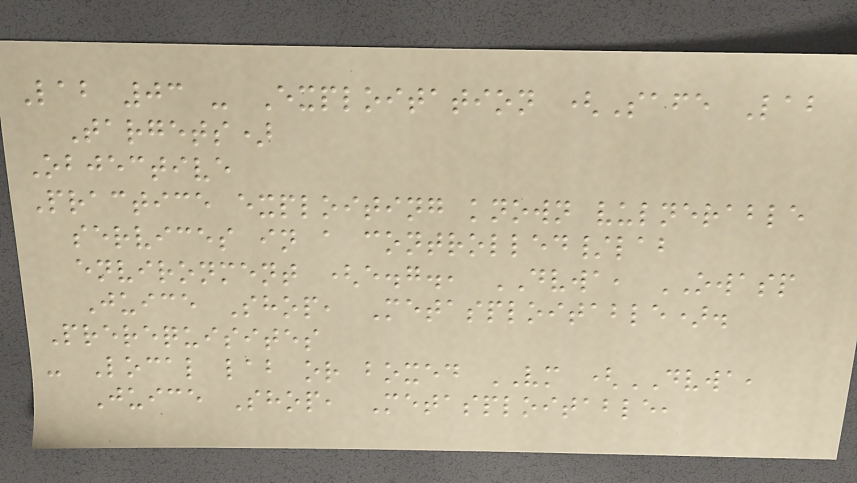Lab 03 - Exploitation (Safe Lab
Targets)
Objective
Practice exploiting known vulnerable
services in a controlled/lab
environment (e.g., DVWA, OWASP
Juice Shop, Metasploitable).
Prerequisites
- Local lab or boxed VM (DVWA,
Juice Shop, Metasploitable,
